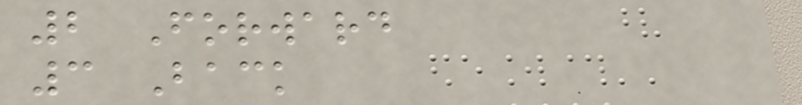2 Forward
3 Back
